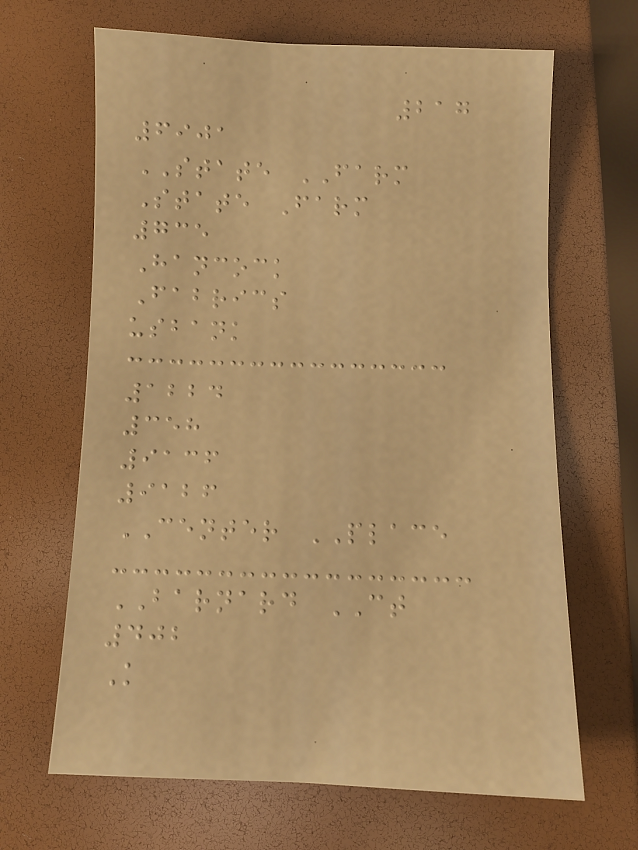217
6901
STATE FARM
State Farm
735
Hancock
Fabrics
usbank
1224
358
9136
9126
CENTER PLACE
BARNARD CT
402
K
